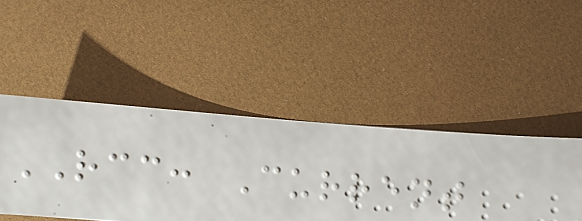RCC: Current
